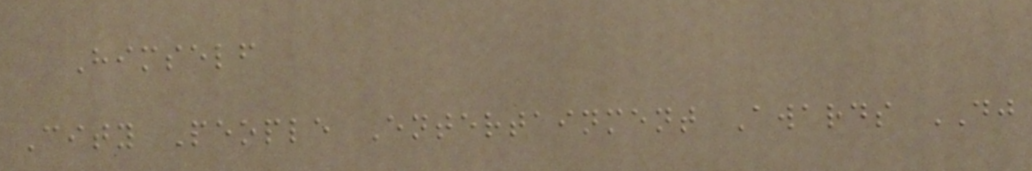Himself
City People Entertainment Awards DJ
